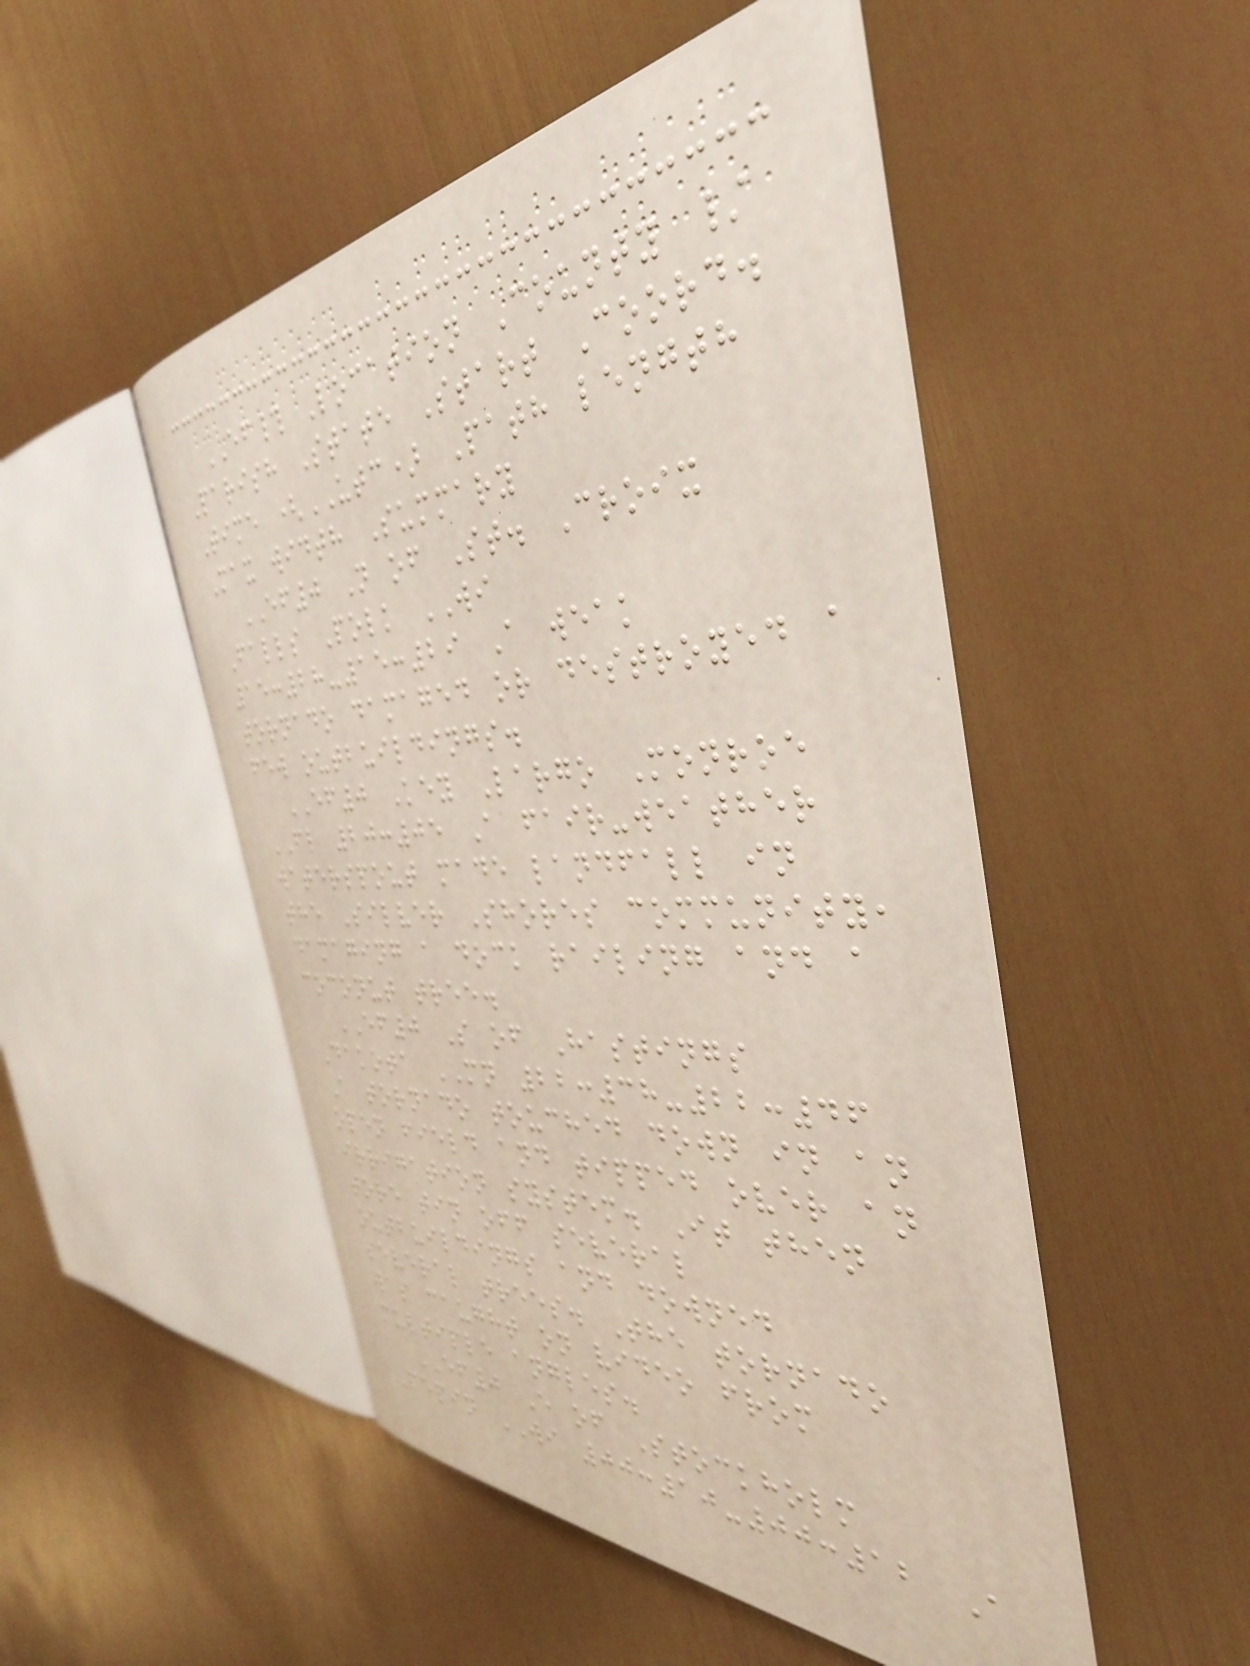EF# Location County /
Parish State Start Coord.
Time (UTC) Path length
Max width Summary
EF0 N of St. Croix
Falls Polk WI
15:28-15:29 A weak
tornado damaged or destroyed a
few outbuildings.
EF0 Key Largo Monroe
FL 20:05 A fair-weather
waterspout made landfall in
the Silver Shores community,
damaging a dock railing and a
coconut tree.
EF0 S of Hastings
Dakota MN 22:38-22:46
A tornado touched down in an
open field and tipped over an
irrigation system. It then
tore tin off several
outbuildings and downed
several trees. The tornado
was caught on video from
multiple angles.
EF0 E of Stockholm
Pepin WI 00:10-00:12 A
